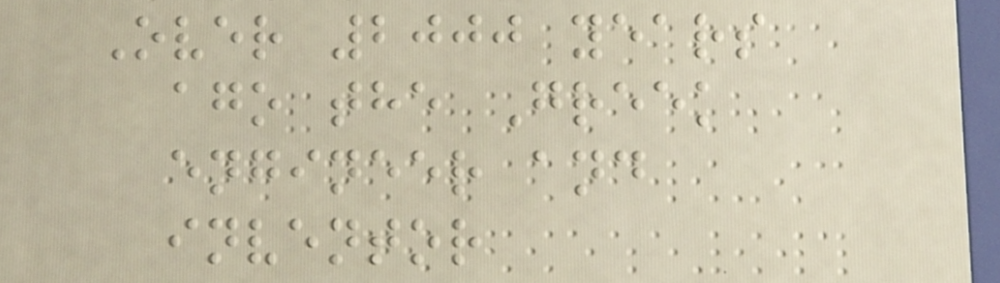Over 2000 years
ago the Greek
engineer and
inventor
